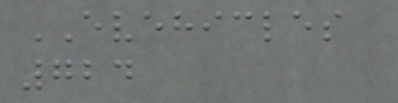EVEHICLES
724
